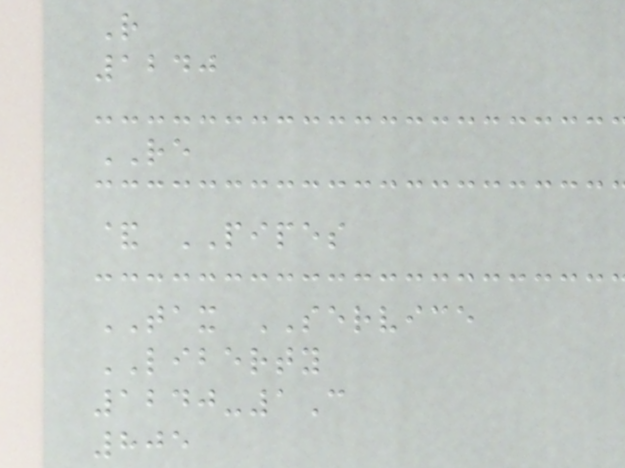R
1240
RE
& PIPES
TAX SERVICE
LIBERTY
1240-1C
805
